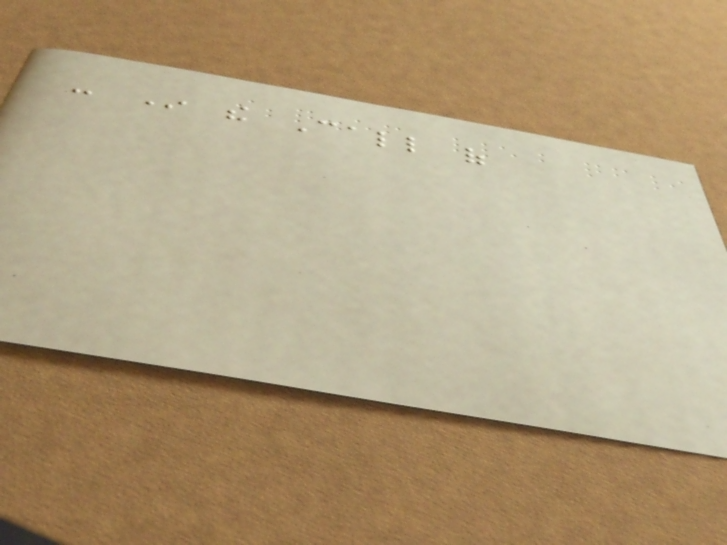- In the Call of
